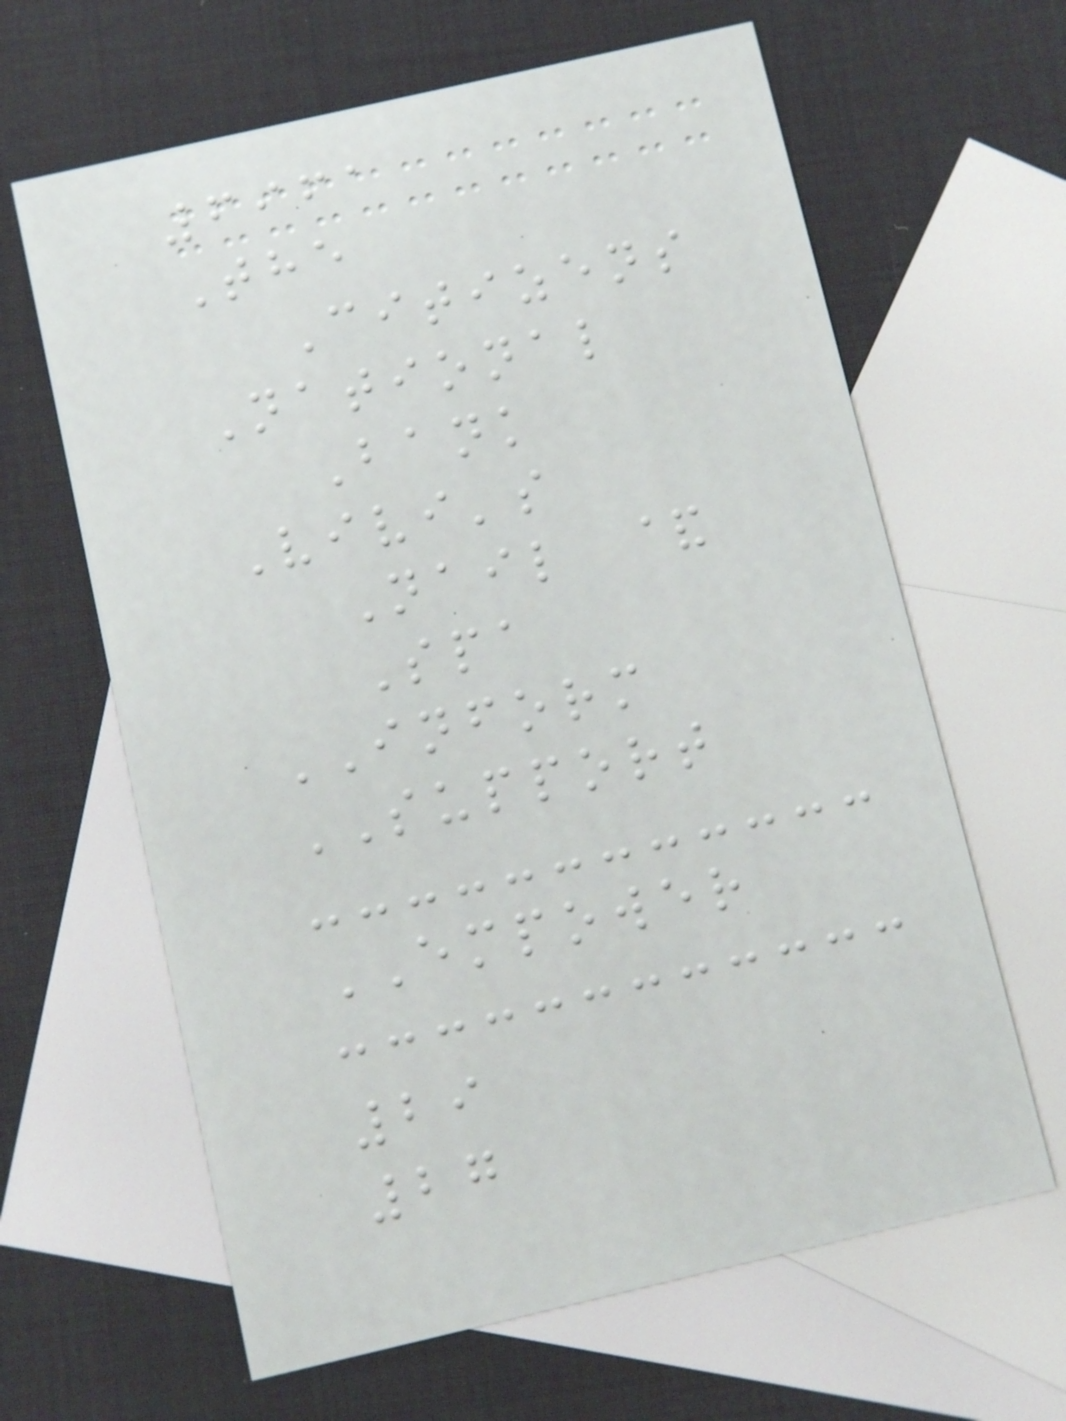6961
The
Citizens
National
Bank
Vivi's
Nail &
Spa
INFORM
SUPPORT
EMPOWER
29
27
